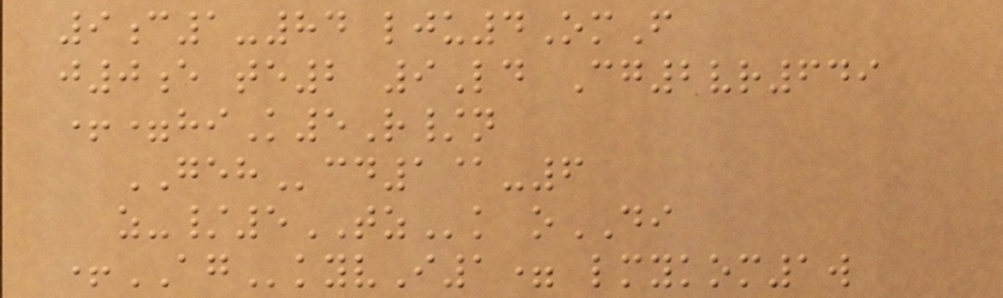9c1-84 lju4OmF
j0e te2 9Ld Cg2vr649
+=hiK5R/n
GEHcd1@-6
z-/5TZk oDI
+AGkyvI1= lmykom1w
